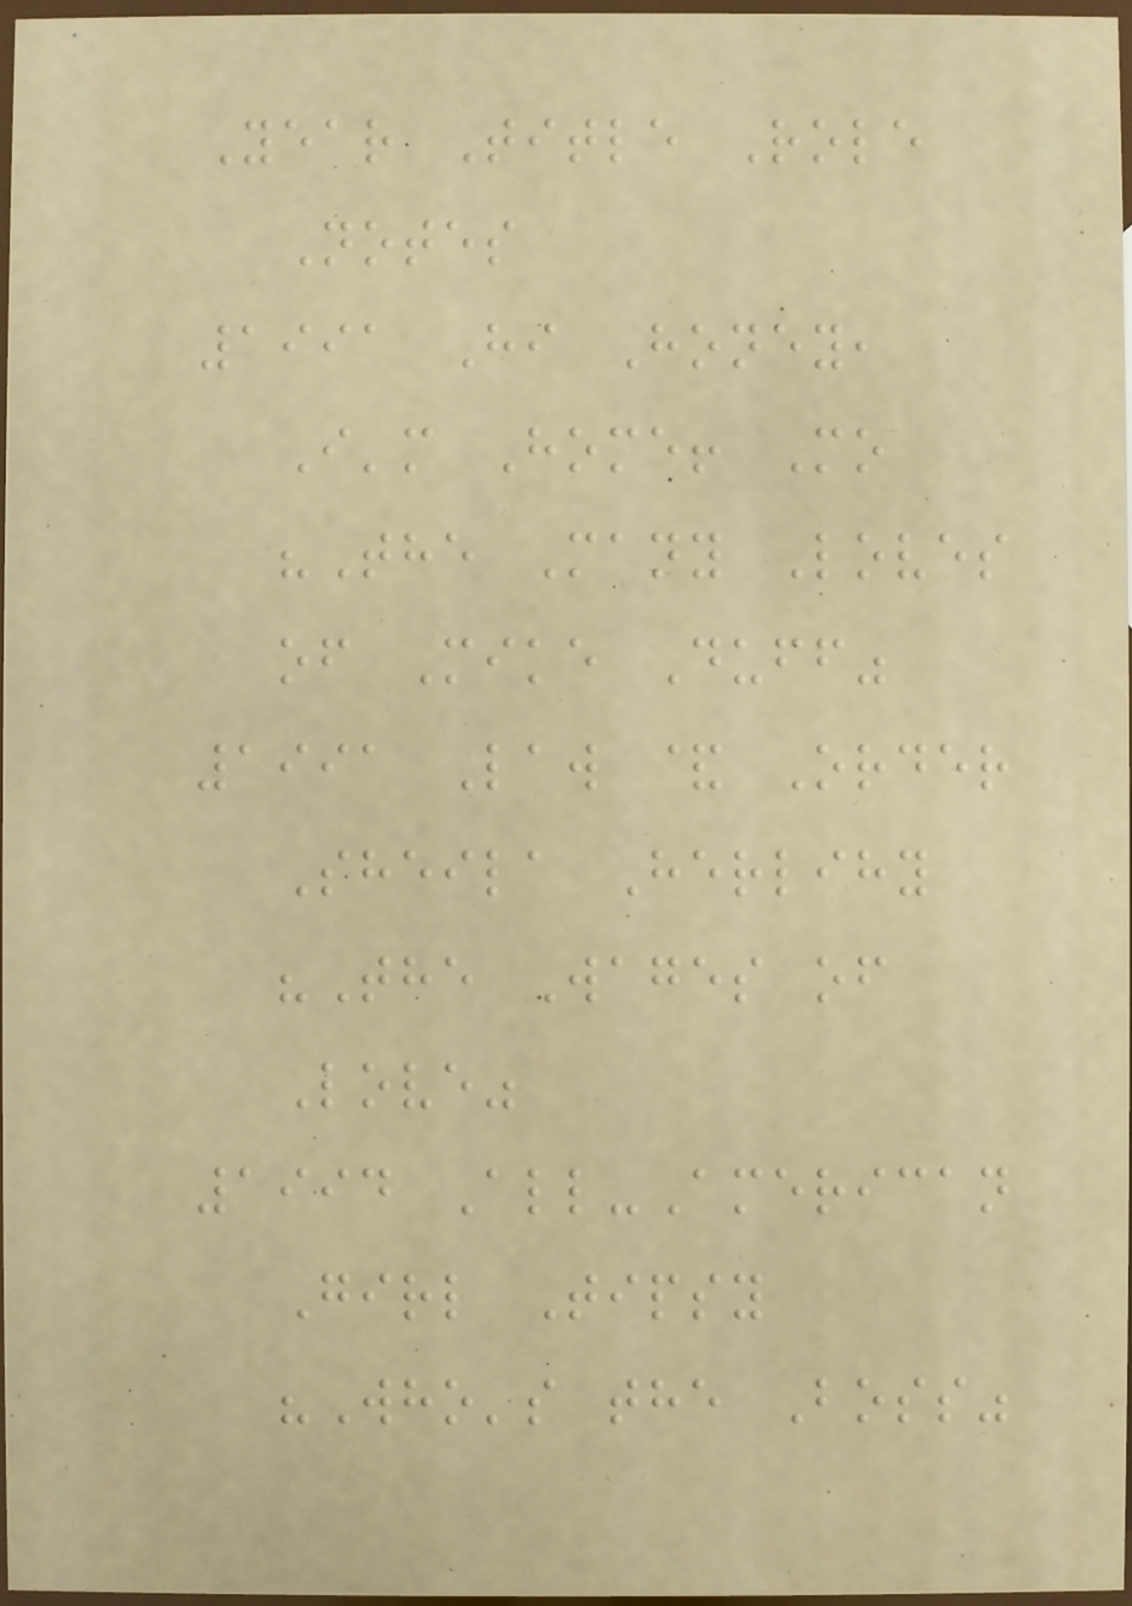Year Title Role
Notes
1991 Hi Honey,
I'm Home! Mo
"The Many Loves
of Mike Duff"
1991 Law & Order
Sheila Herlihy
"The Wages of
Love"
1994 All-American
Girl Tipsy
"Who's the Boss"
